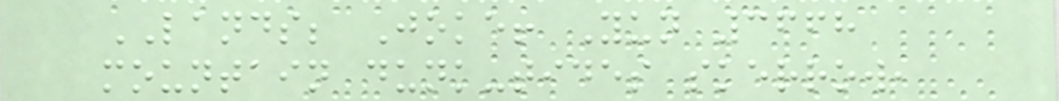LANDS; Joke! Yun 3668
mountain dunk-tides skerrow,
